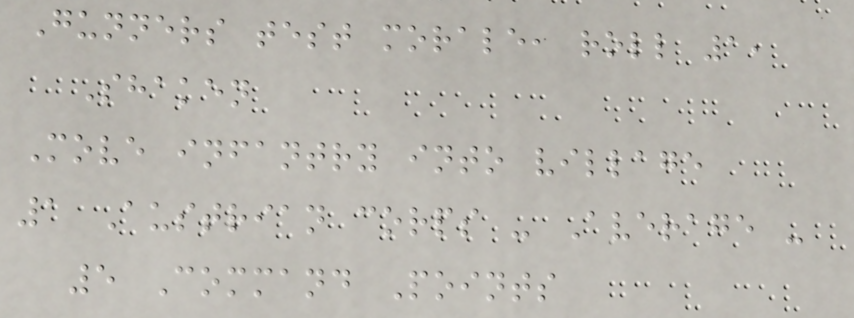Gunners test morale, roll 1,
Shaken
Move infantry into village
1 Austrian corps - Average -
5 Command Points
